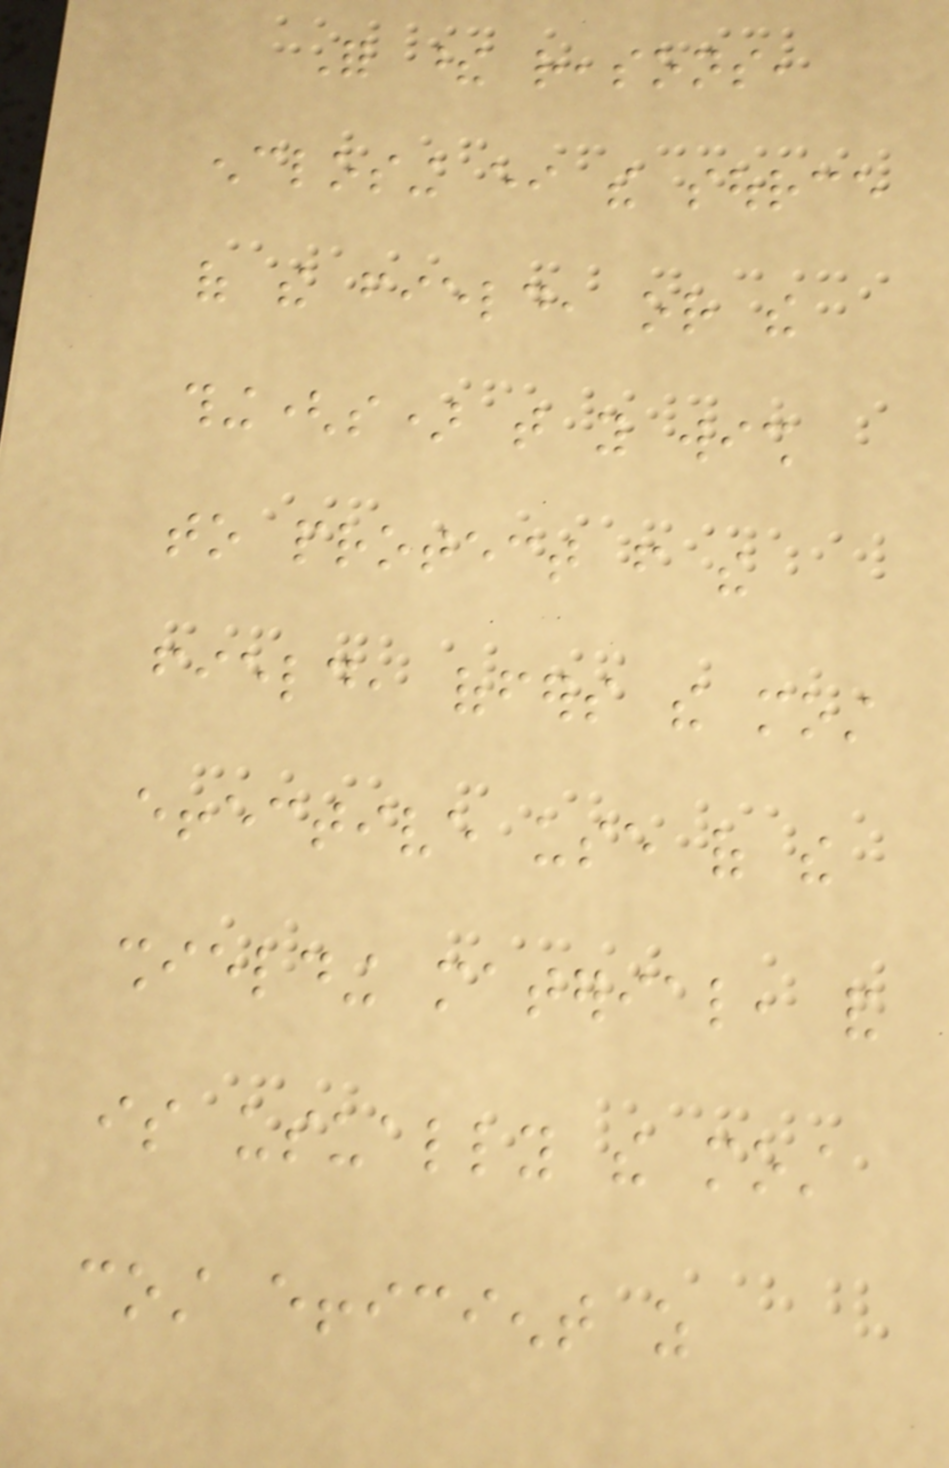For these reasons,
enclosing either the source
of the field, or the
thing(s) that you wish
to protect from the
field, offers the most
effective use of the
shielding material, and
is usually the most
cost efficient as
